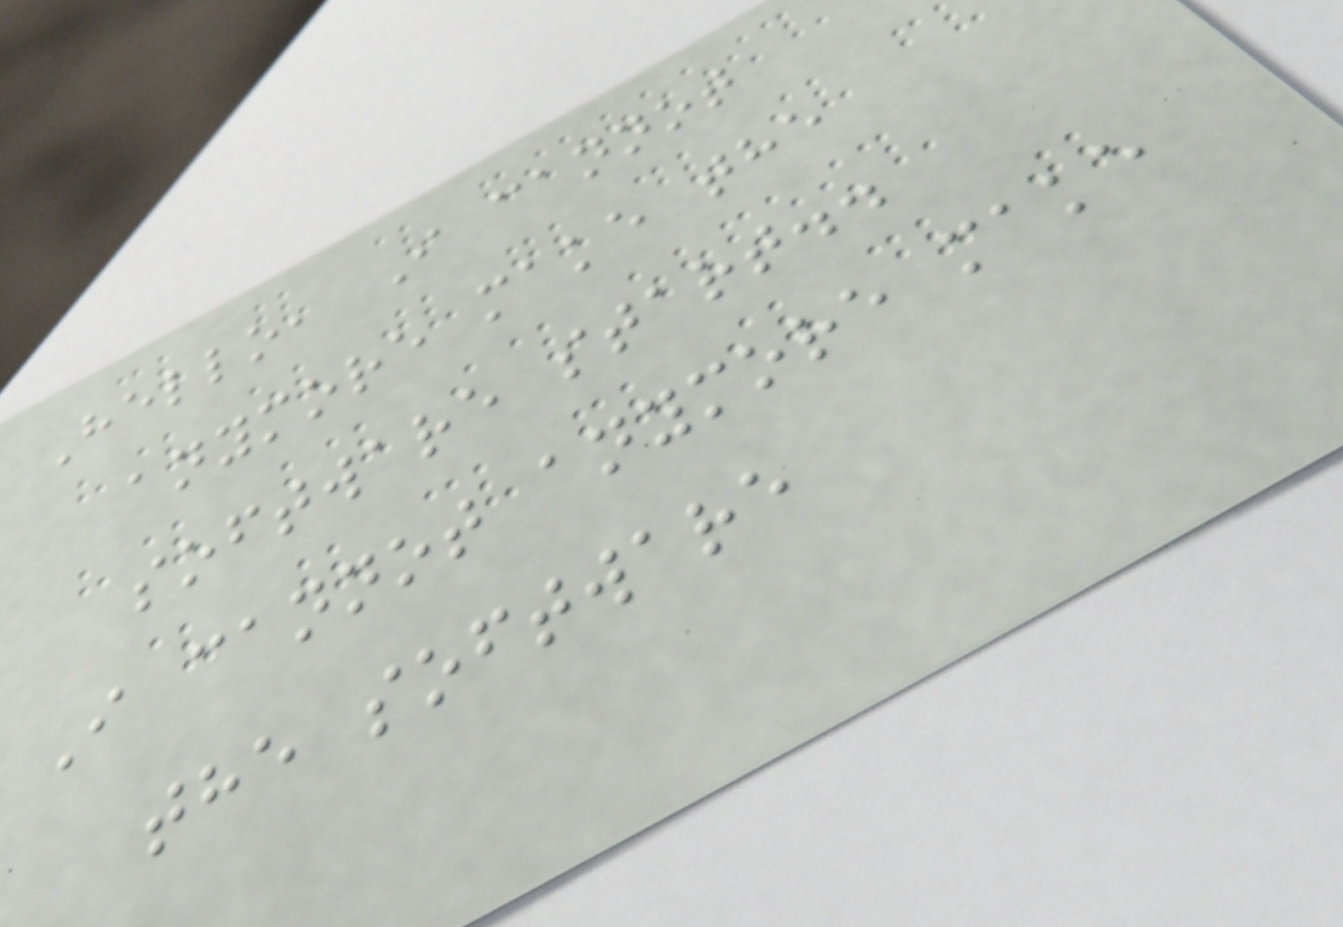Hello, I cannot
anymore make the
software start..
I cannot anymore make
the software
